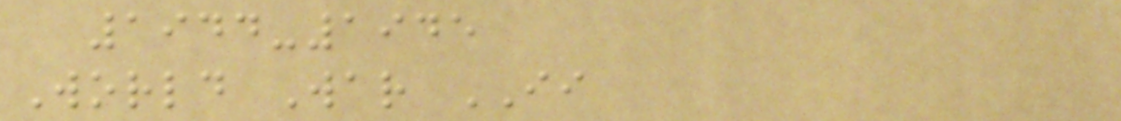1944-1945
World War II
